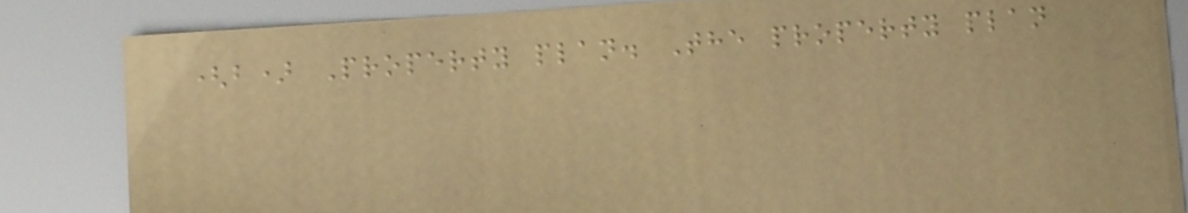(b) Property plan. The property plan
